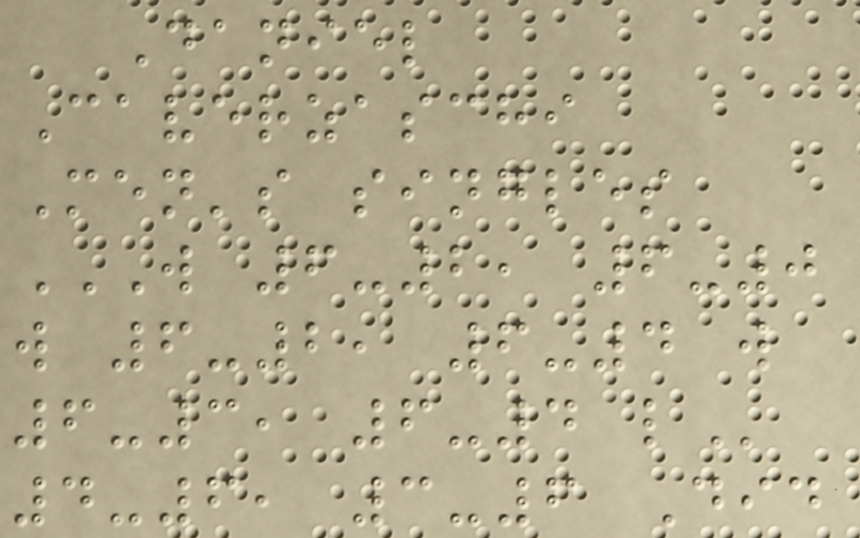Daniel
Caverzaschi
Men's singles
W 6-2, 6-0
W 6-2, 6-4 W
6-3, 6-4 L
4-6, 3-6 Did
